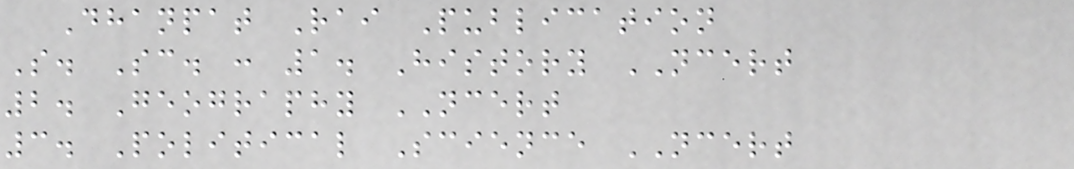Dhanpat Rai Publication
S. Sc. : 1. History NCERT
2. Geography NCERT
3. Political Science NCERT
